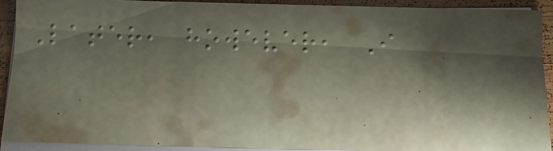Later, however, I
